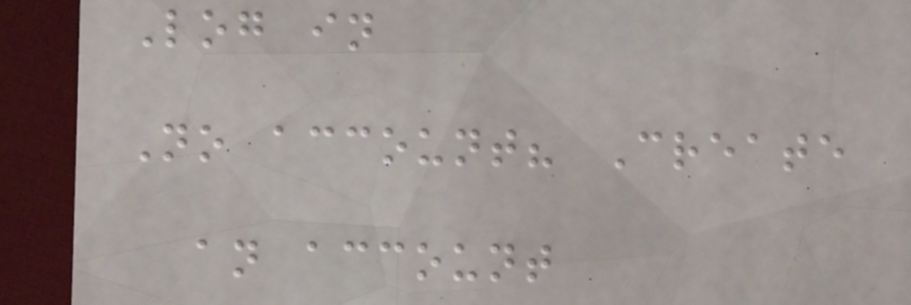Log in
No account? Create
an account
